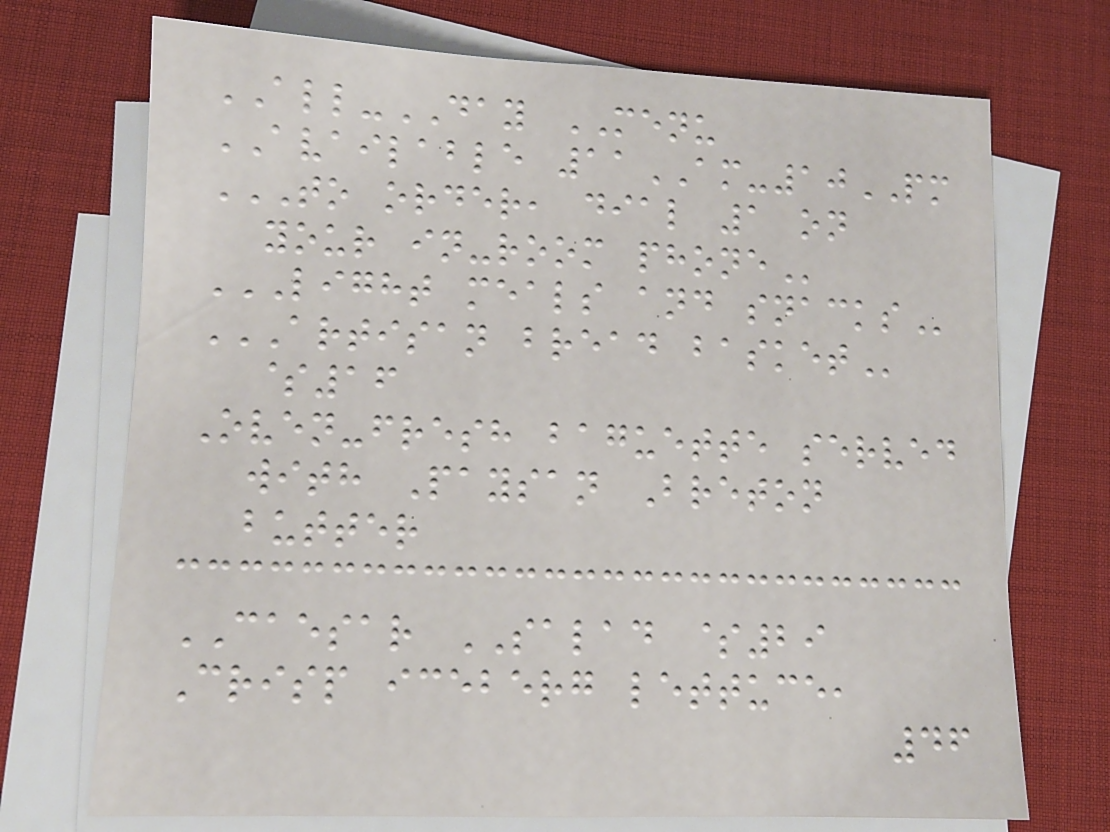ALL-DAY MENU
AVAILABLE 11AM-10PM
TO ORDER, DIAL 1 ON
YOUR IN-ROOM PHONE
LIGHT MEALS AND SNACKS
ARTISAN BREAD BASKET
$16
Oven-fresh baguette served
with Paysan Breton
butter
CAESAR SALAD $29
Crisp iceberg lettuce,
46
